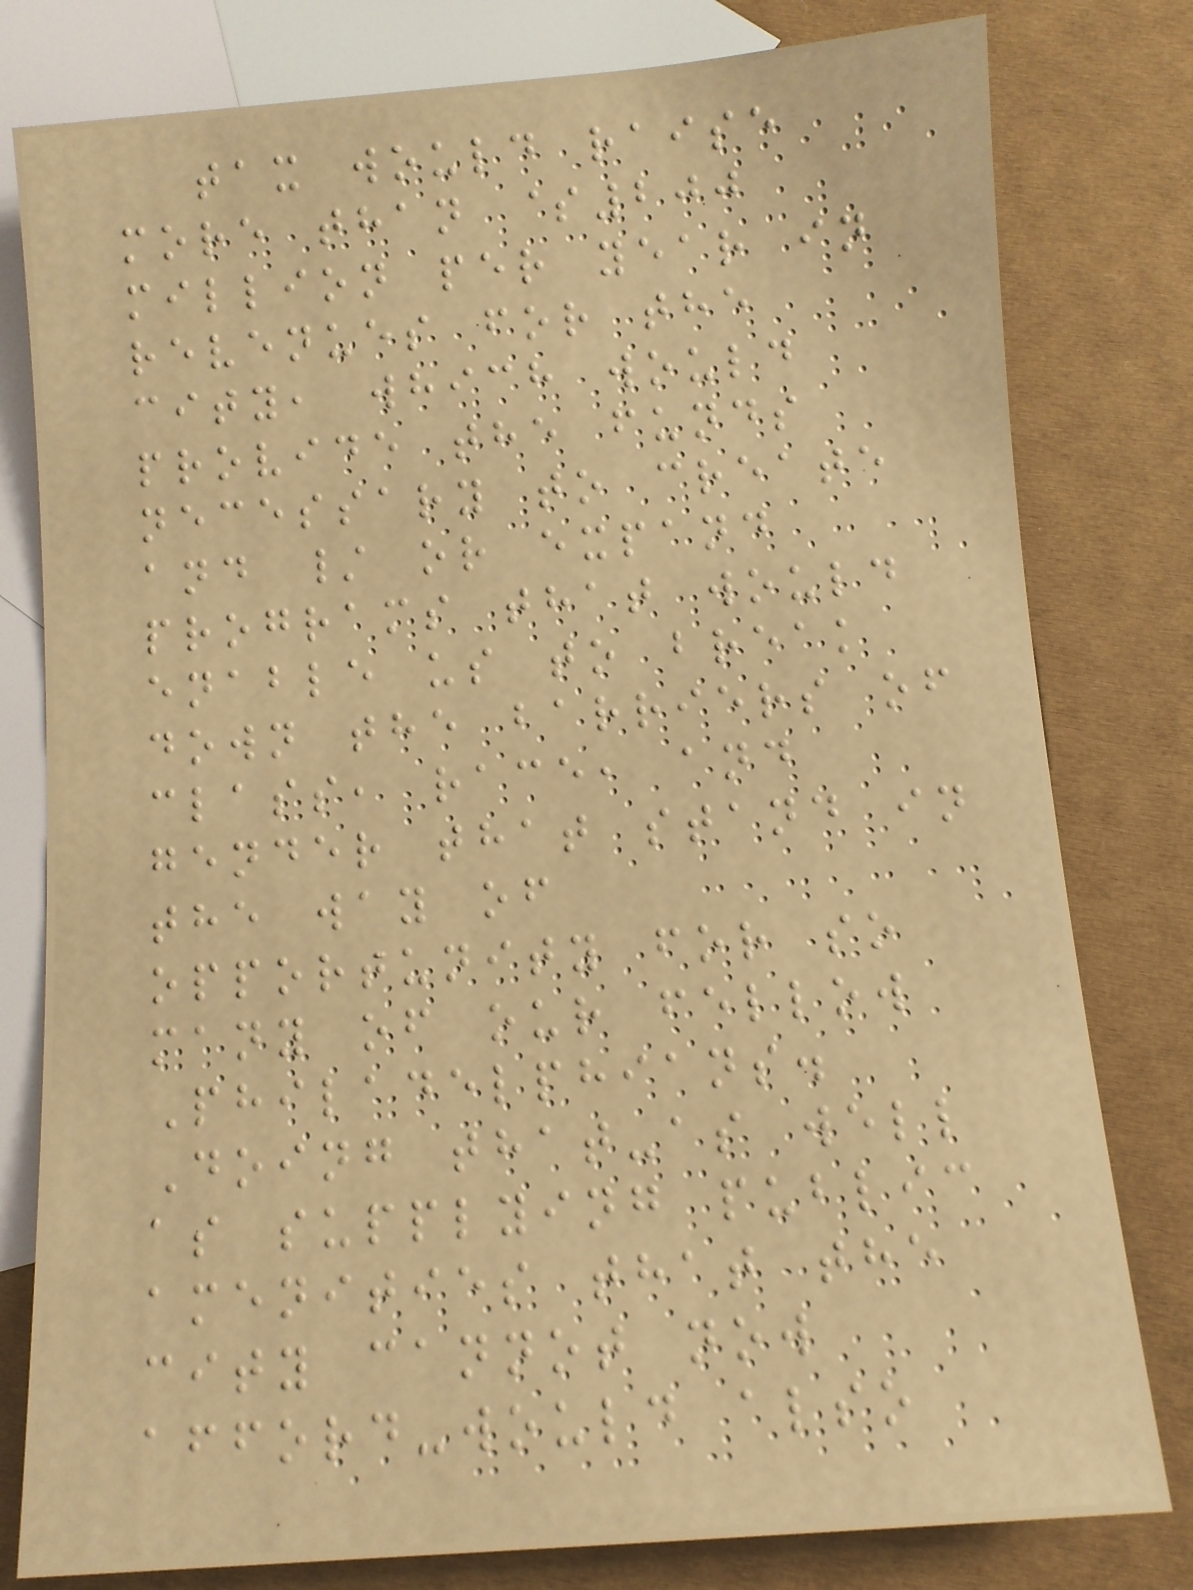tax would raise
more than $200
million per year in
revenues for the
city, which would
provide the funds
necessary to create
and / or expand
programs that would
enable us to break
down the barriers of
class, race, and
gender that stand in
the way of
opportunity for so
many of our fellow
Philadelphians.
Doing that-as well
as supplying public
amenities that the
city cannot now
afford-would also
